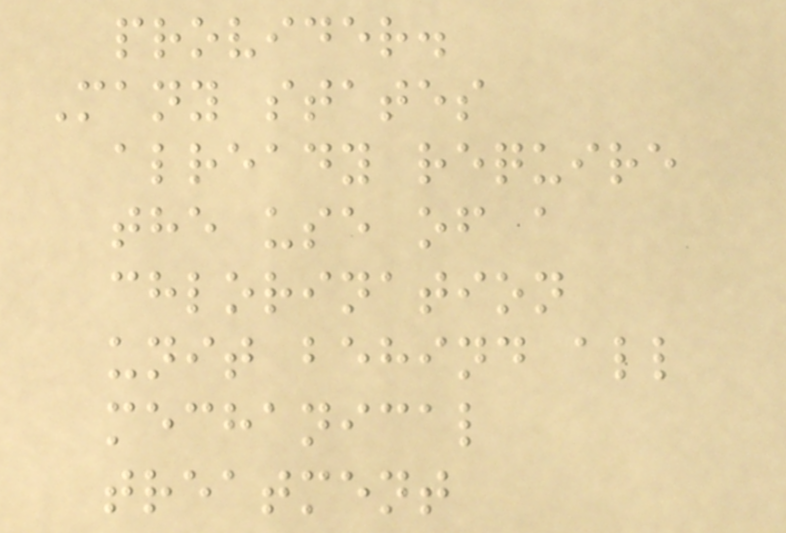provider.
Many states
already require
the use of a
chlorination
unit behind all
mechanical
treatment
